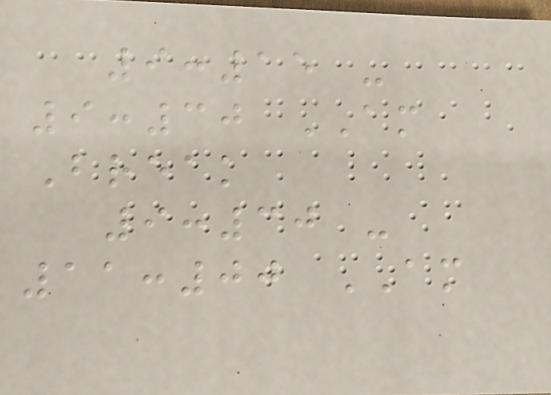9:15 -
9:30 AM
Break
9:30 -
11:00 AM
